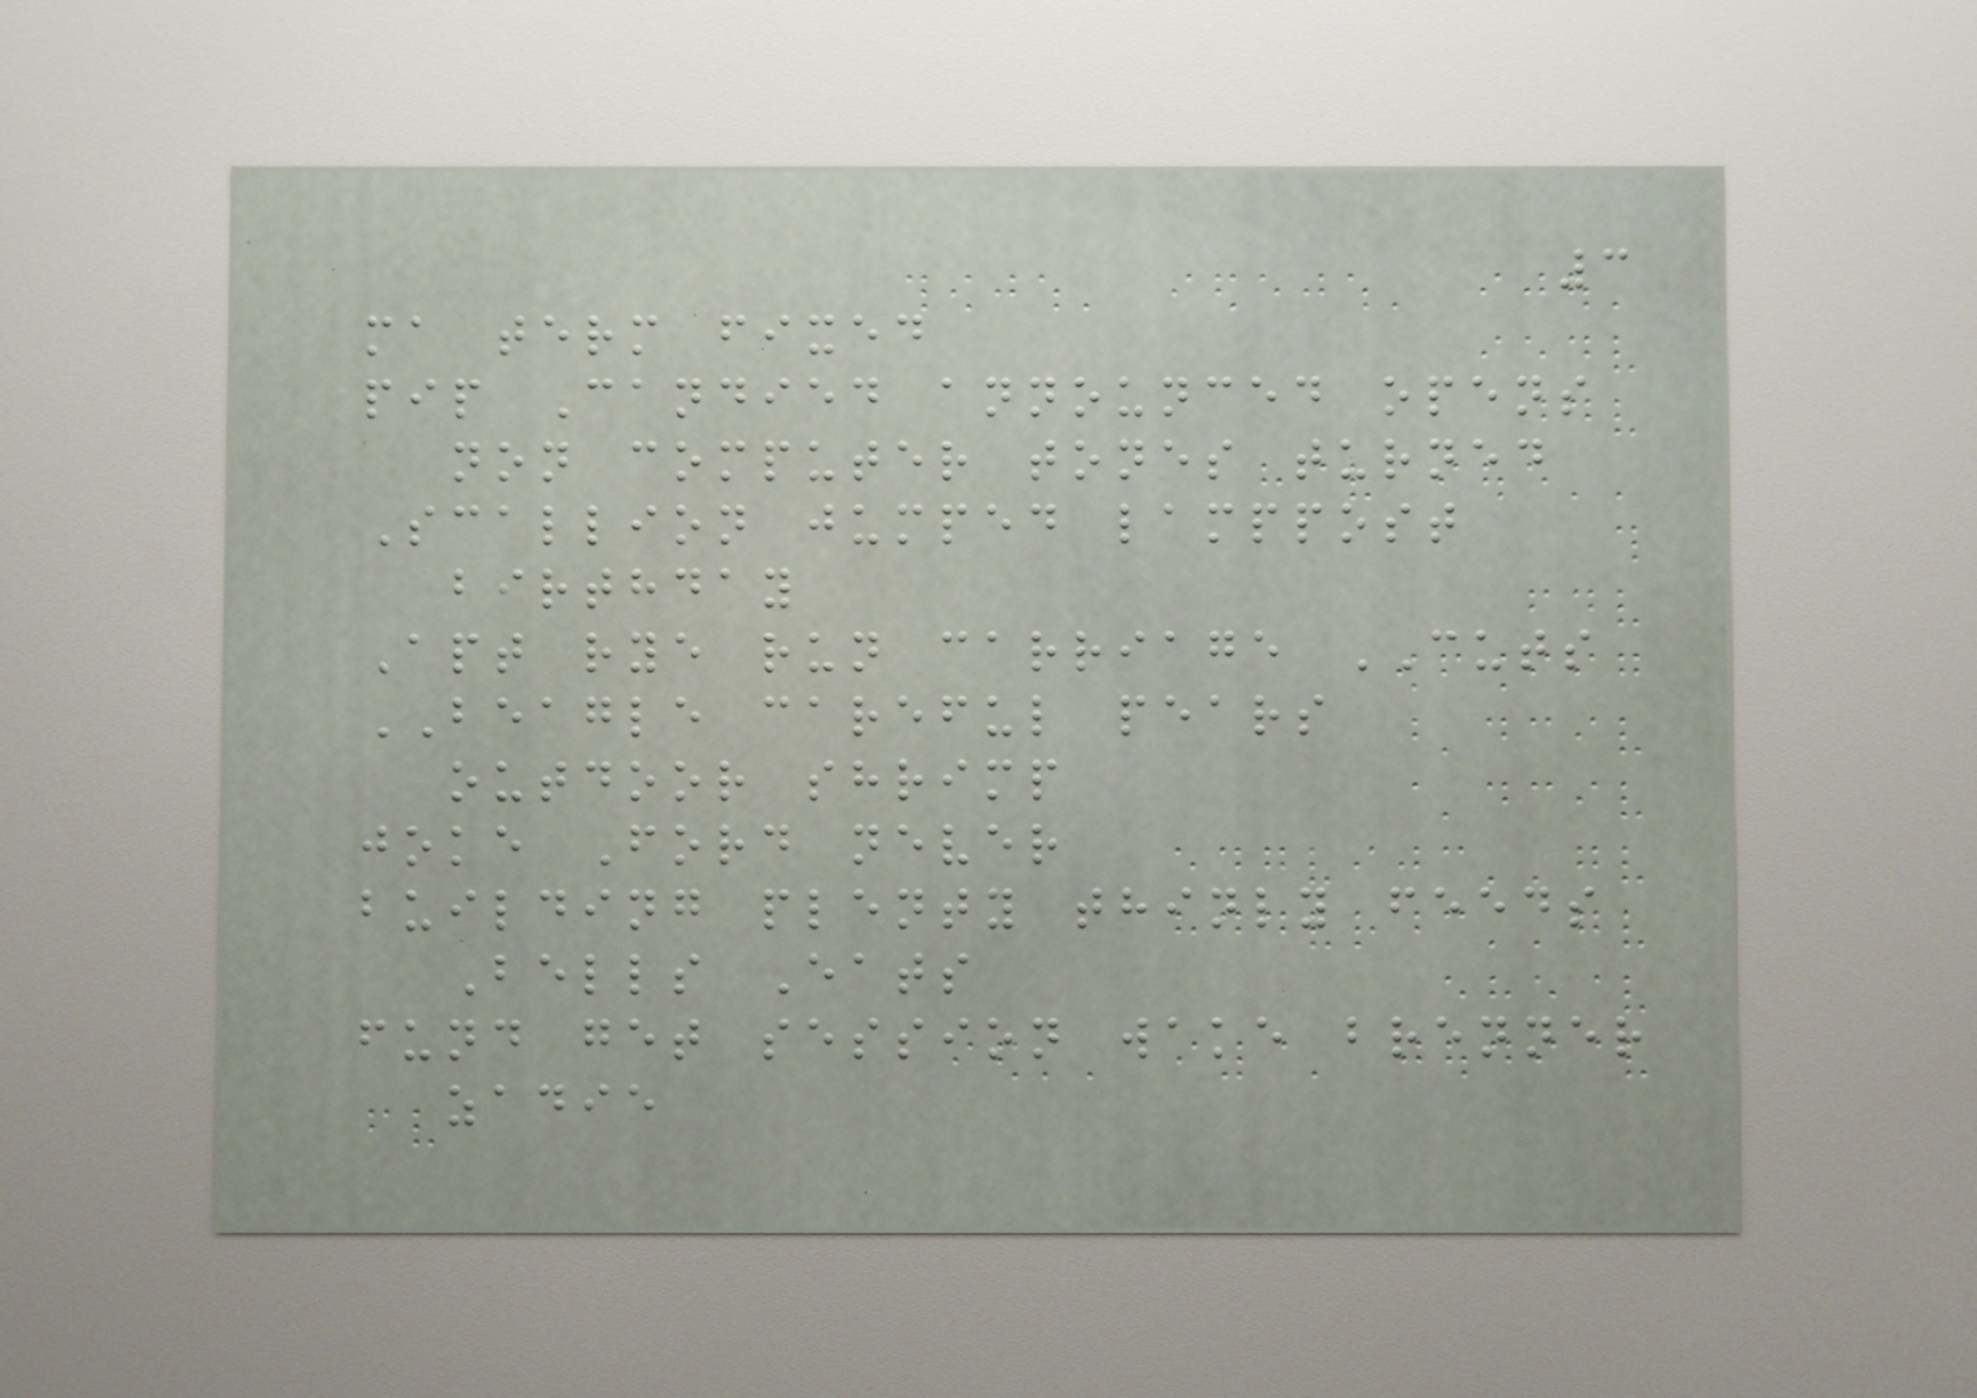3
ma term fixed
pip Candied announced opens
non computer tones turned
Scallion jumped lamppost
birthday
Apt rye run carriage CUTS
BEAGLE careful pears
outdoor shrimp
joke Ford never
building plenty thinly feeds
Bells Eats
fund get session wake brenner
zadie
